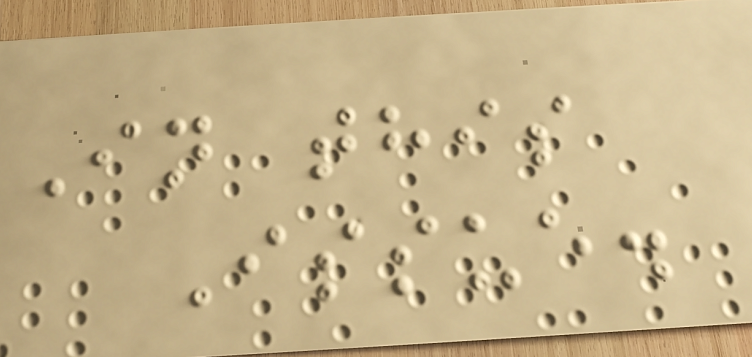In this
Issue.
